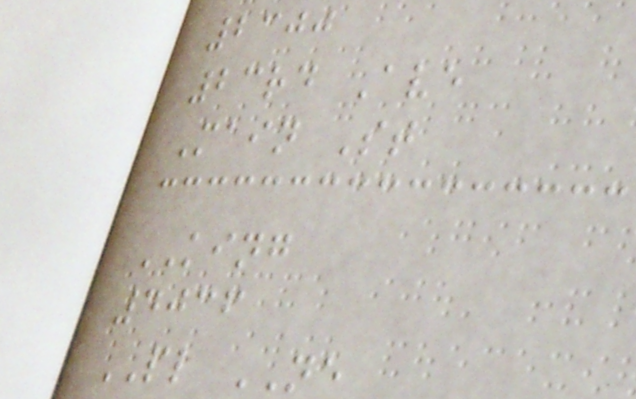2300
23rd Ave
Main St
KING
4036
PL NE
